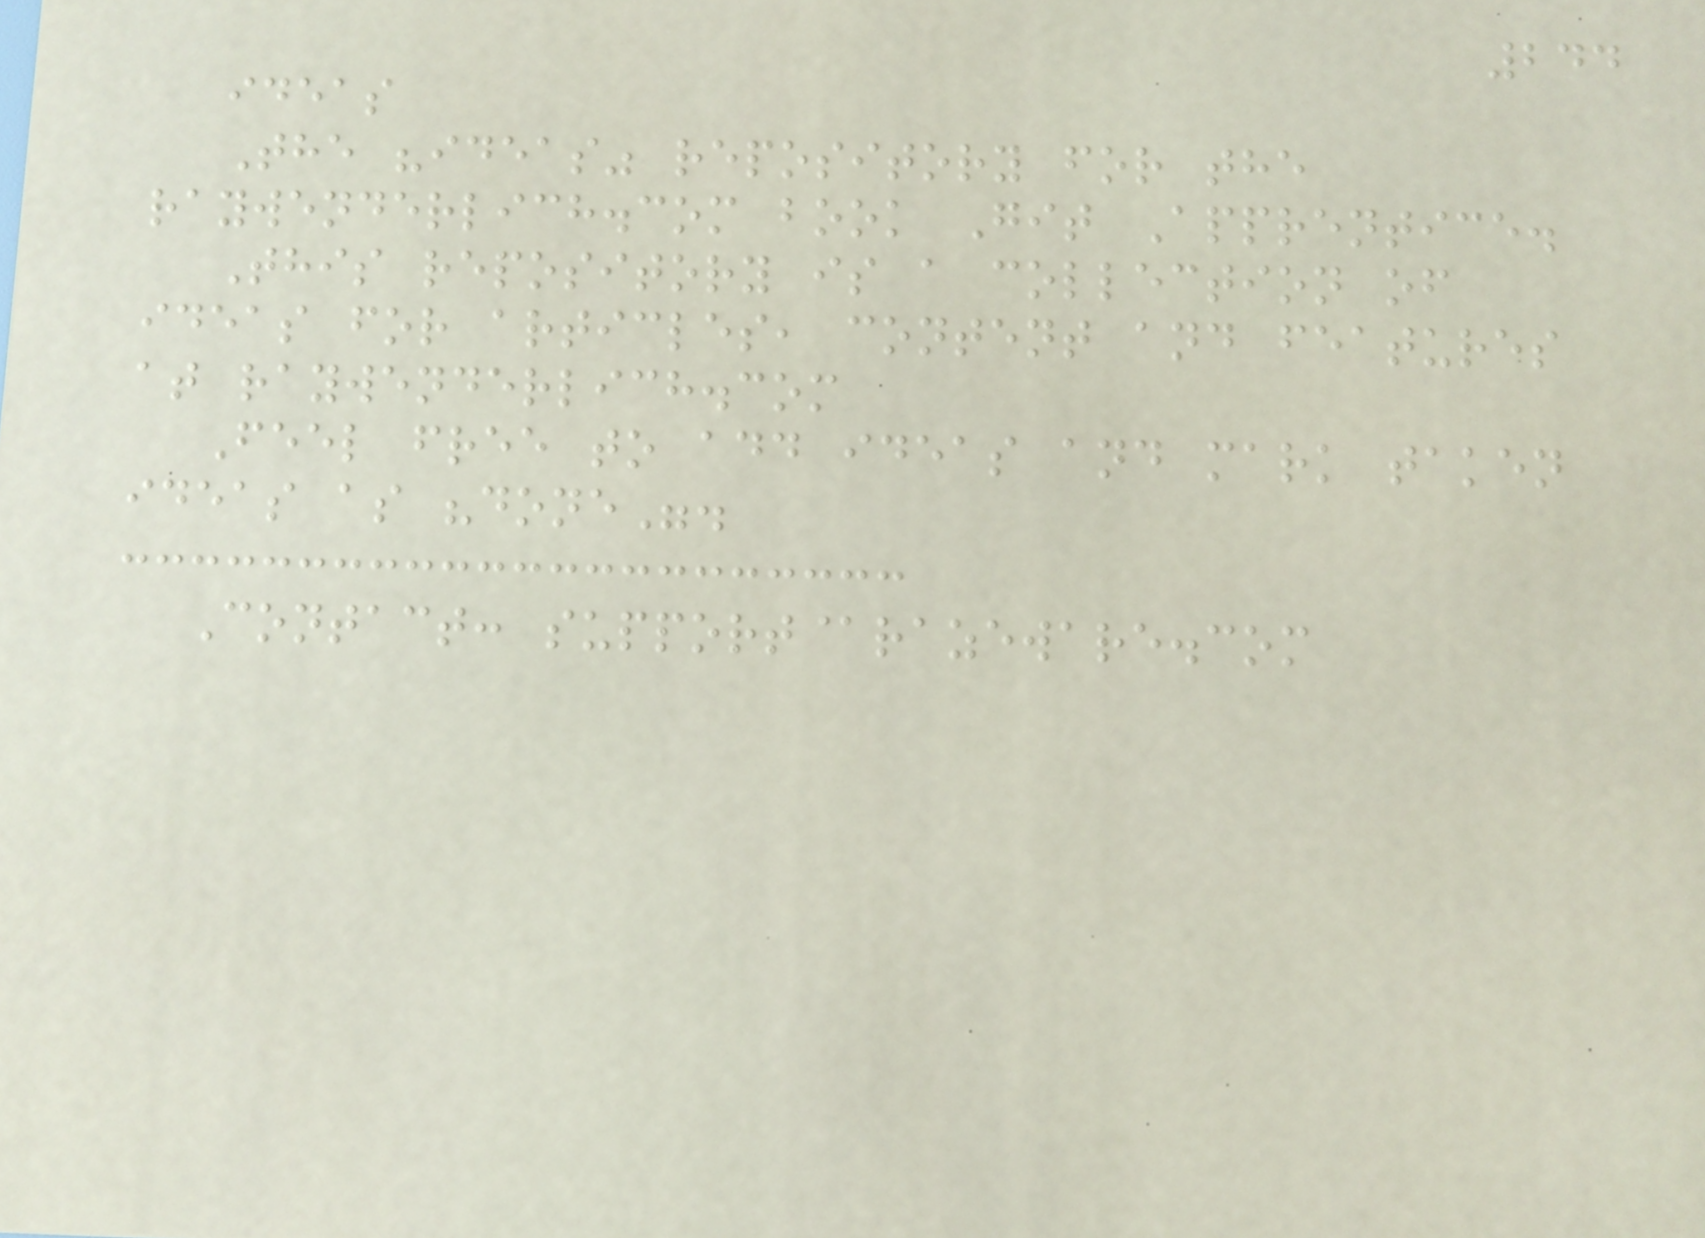244
ideas
The "ideas" repository for the
raywenderlich.com book Git Apprentice.
This repository is a collection of
ideas for articles, content and features
at raywenderlich.com
Feel free to add ideas and mark taken
ideas as "done".
Contact: support@razeware.com
